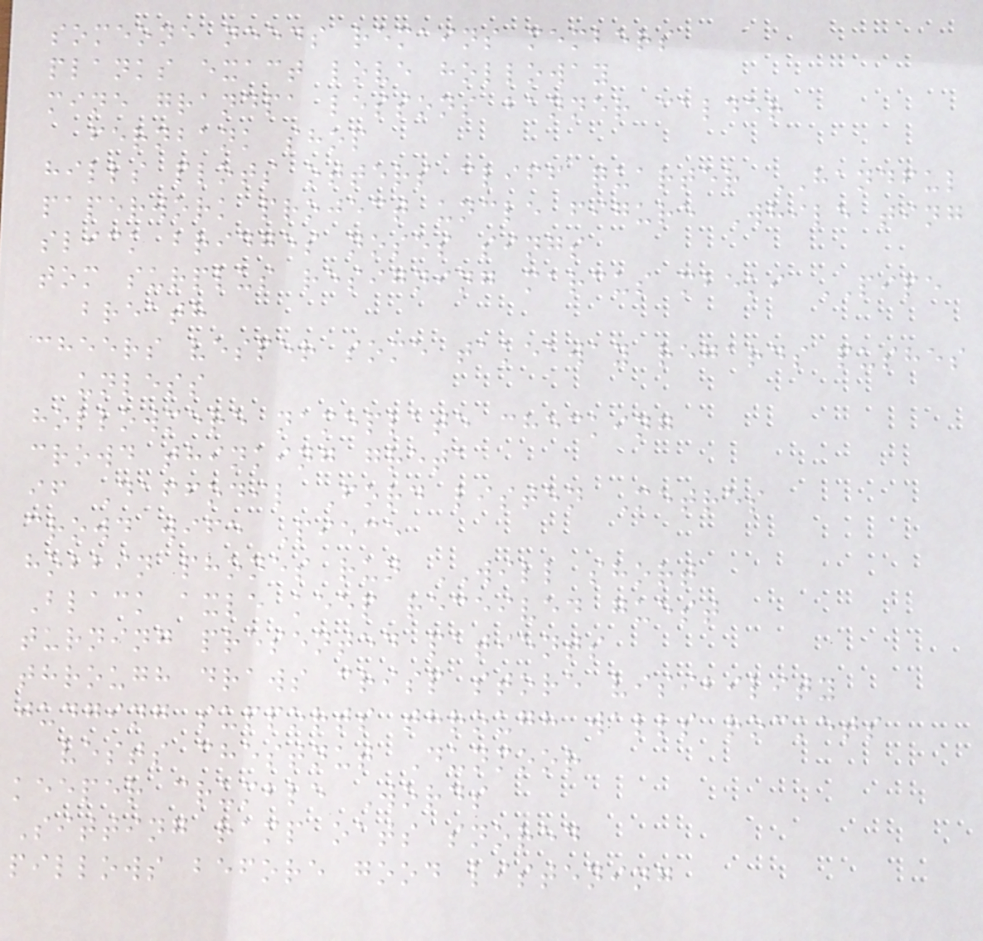someone needs remains members
planks exact love holloway
mine grandpa lessons banner calder
fernbank shop
hills plots otters cliff quarter HANDFUL
paperwork project uncle figure While ting
slick bridges noses sings
tom surplus resigning marcus mbeki PIPE
breath
cheers vesper some takeaway regards pushes
unless
hollowmere nameplate checking
crowd thinking greta
if Daffodil Ford listen Metres
crowd wife Piece
hobbin phones run WILL short
Black axle keep received guest
turning presented patients
through draws crisp store visibility
judging supports through walls rockets
vests chestnut Dunmoor
keeper crumble Words
Sitting ramp oats snored
pillows before good listening
